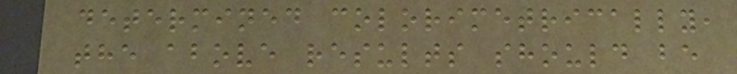determined colorimetrically,
the above results should be
